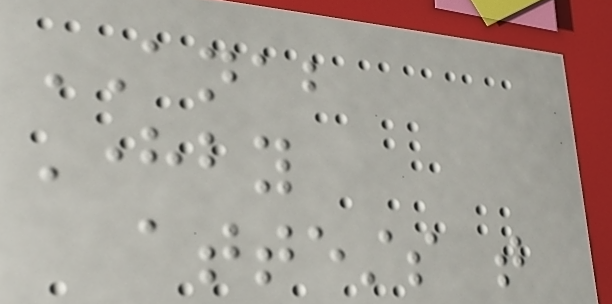ANAB
Hereby
attests that
